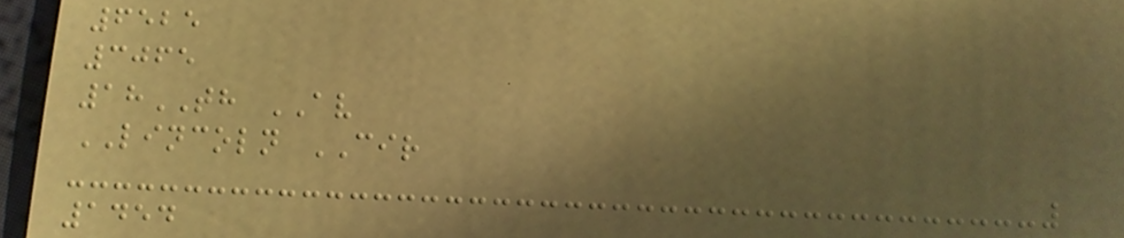6525
3065
18TH AV
LINCOLN CIR
1454
